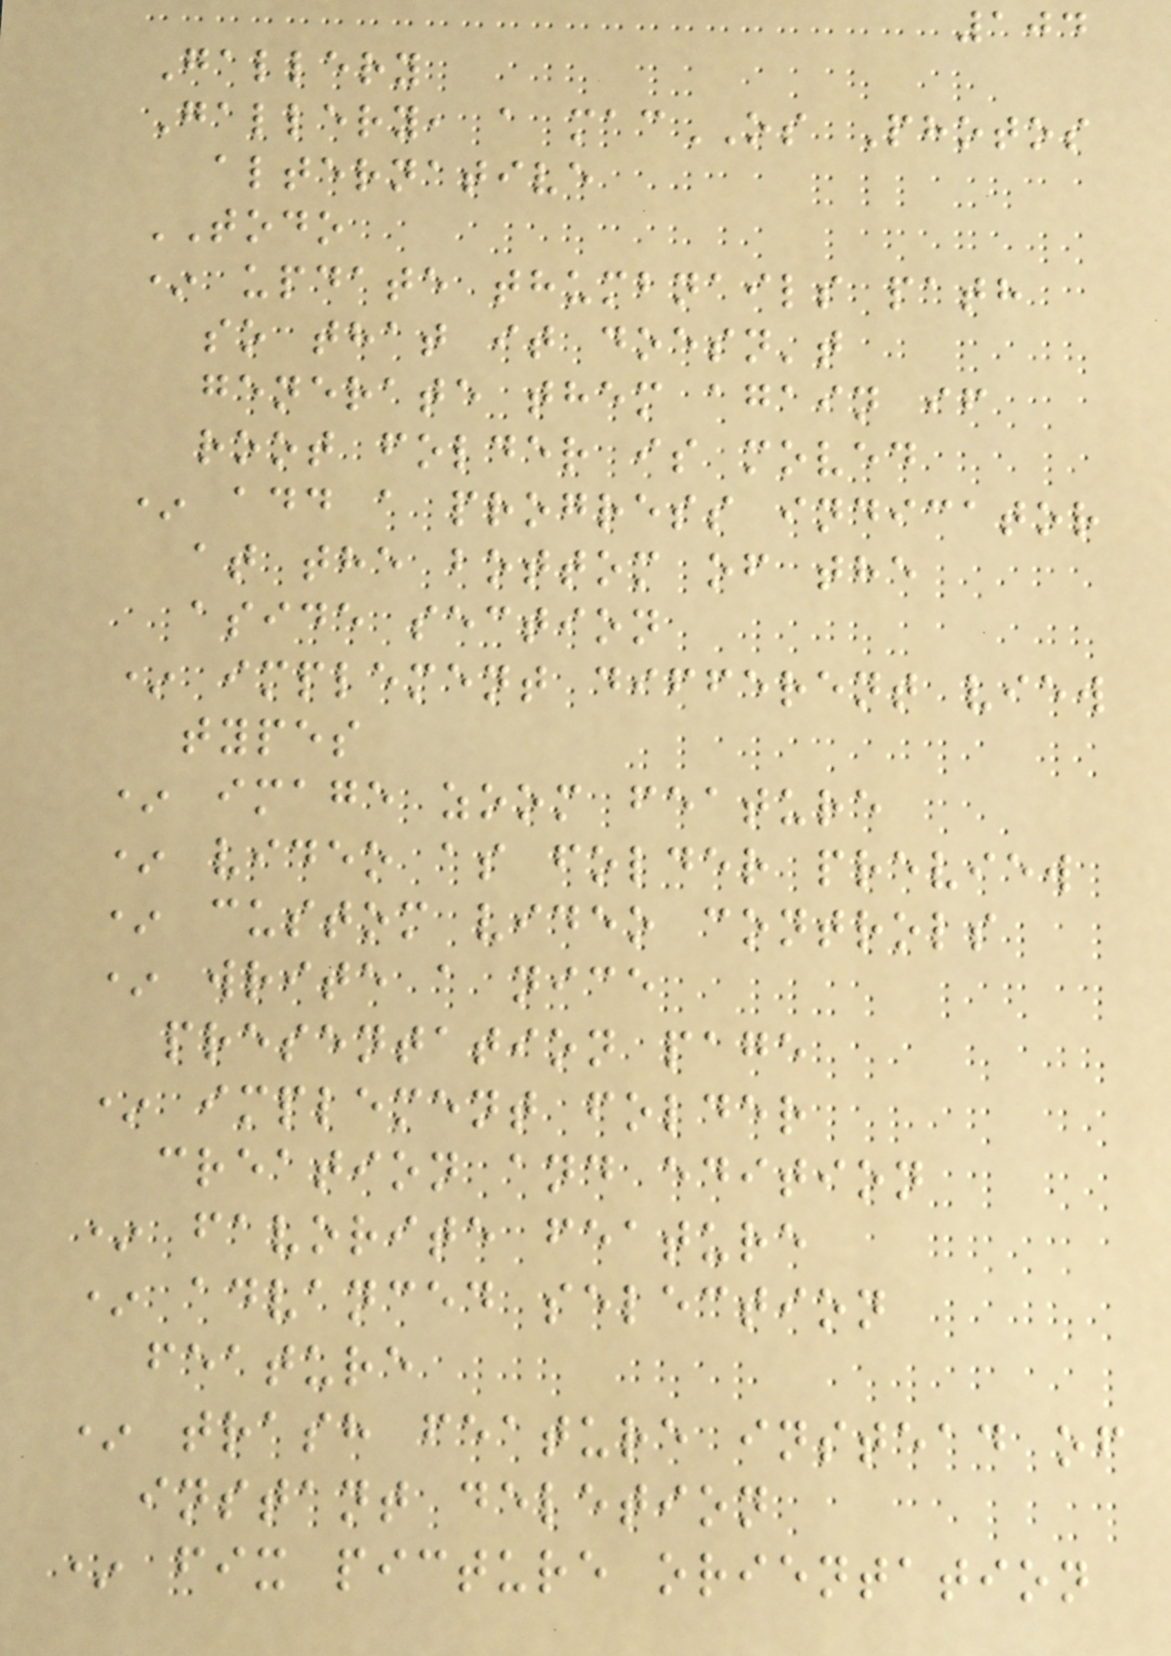104
Gallery
Gallery, a macOS Photos
alternative
TODO
* update thumbnails path
so that it doesn't
generate them again if
root folder is moved
* add a progress indicator
at the bottom of the
aside section
* implement different view
types
* image zoom feature
* video as folder preview
* custom video controls
* write a nice
presentation page
* implement folder
creation and edition
* favorite feature
* advanced selection
feature
* trash feature instead of
instant deletion
* fix picture orientation
